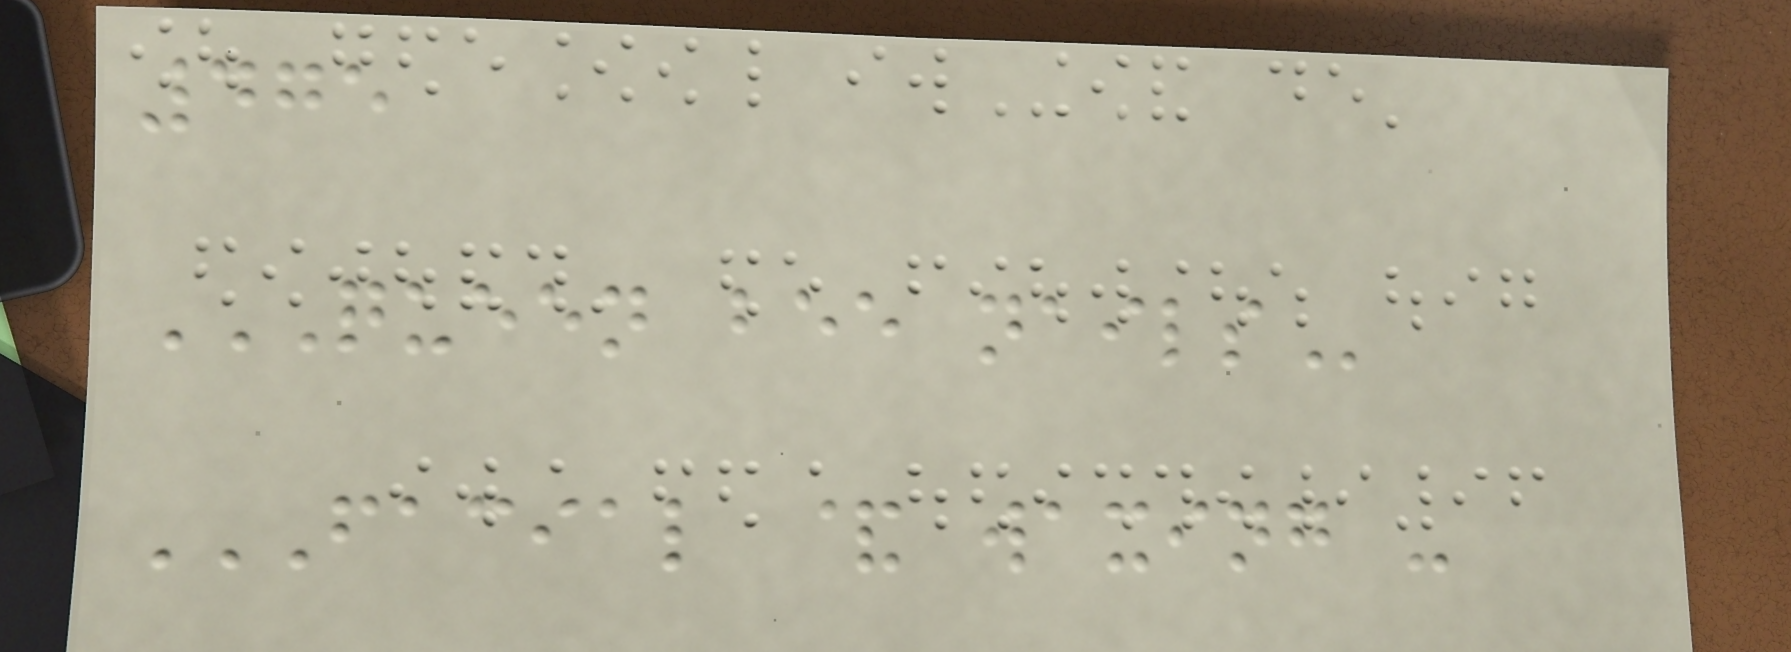475
QUEEN BEE NAILS
FACIAL & WAXING -
